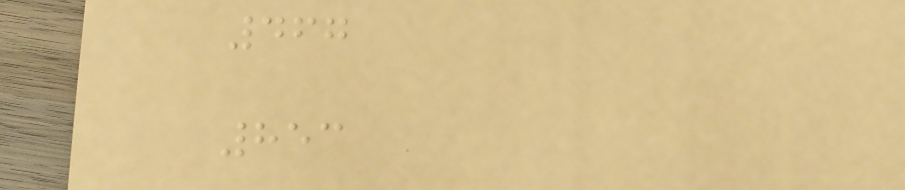467
853
